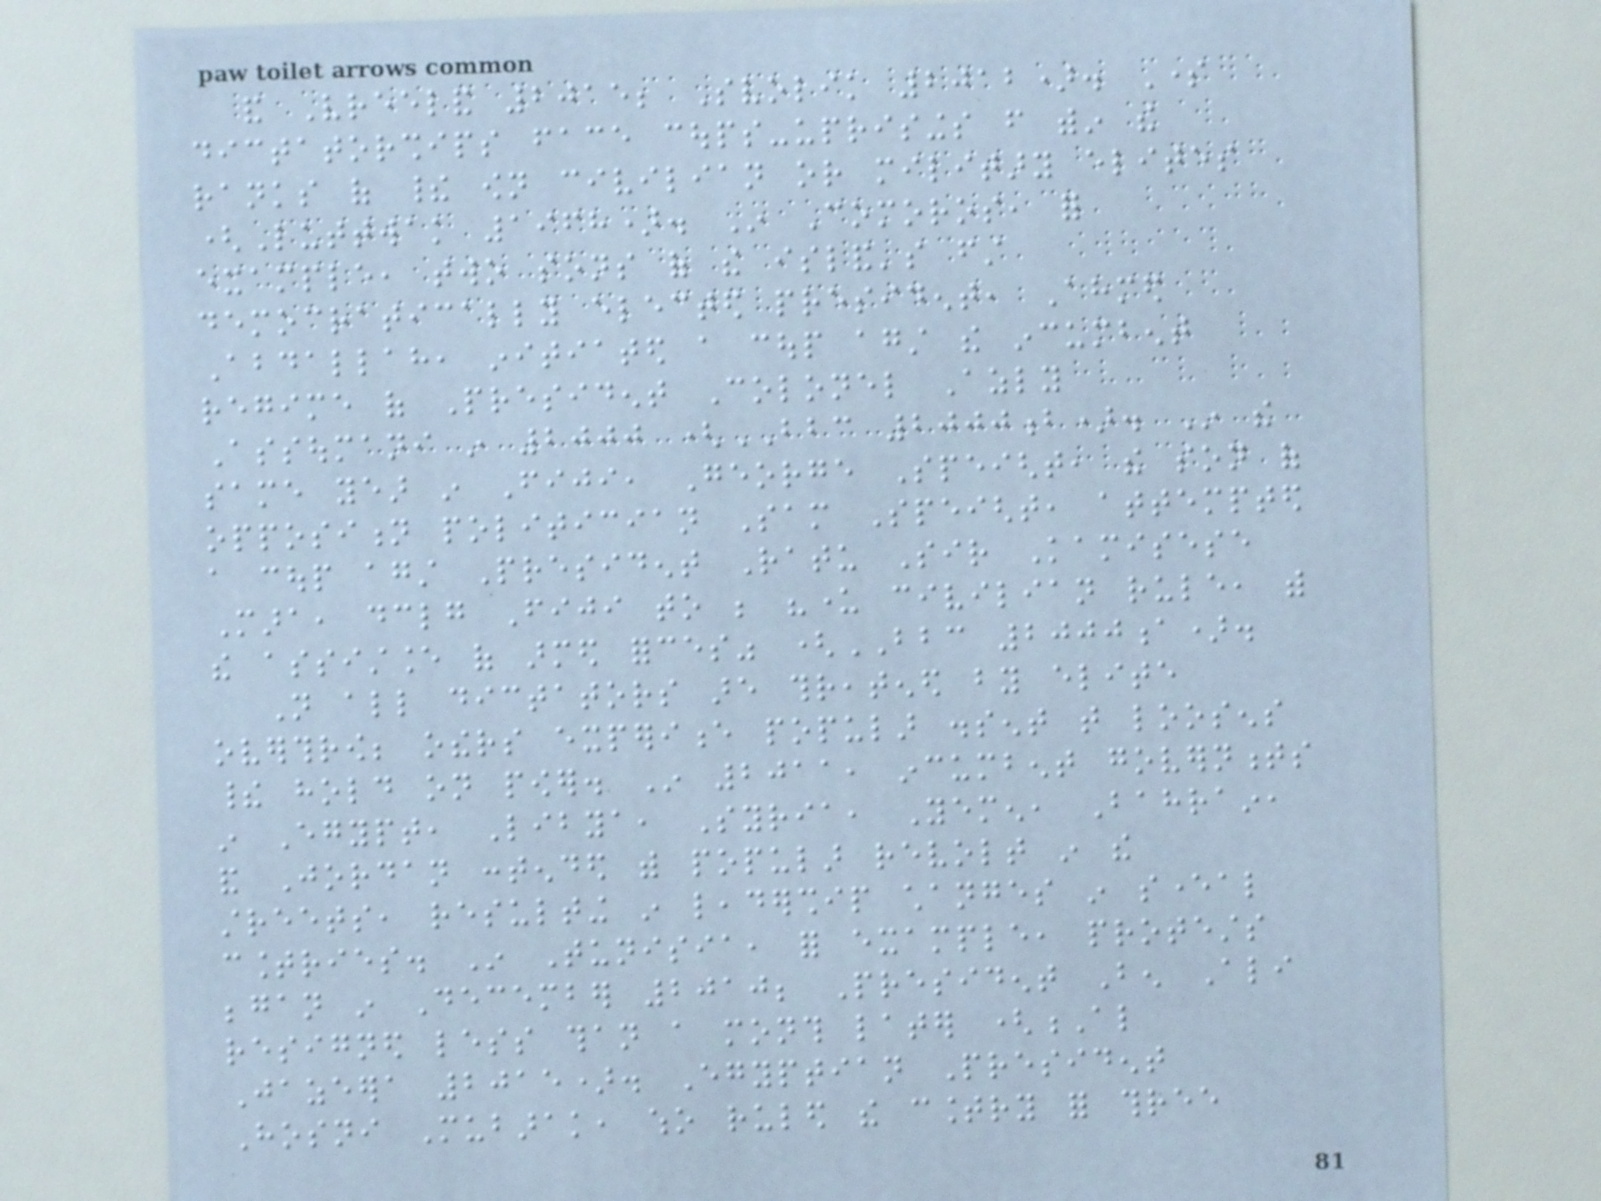and Vreeland 2015; Svolik 2012). Some
dictatorships face coups-uprisings from within the
ranks of their own civilian or military elites
(Luttwak 1968). In Comoros, for
example, two sons of the island's first
democratically elected president, Ahmed
Abdallah, initiated a coup against the incumbent
regime of President Colonel Azly
Assoumani in 2000 (BBC 2000b). In the
same year in Fiji, George Speight, the son of
opposition politician Sam Speight, attempted
a coup against President Ratu Sir Kamisese
Mara, declaring Fiji to be "under civilian rule, with
the assistance of armed forces" (BBC 2000a).
Not all dictators are threatened by elite
overthrow; others experience popular dissent that loosens
their hold on power. In 2011, incumbent governments
in Egypt, Libya, Syria, Yemen, Bahrain,
and Jordan contended with popular revolt in the
streets, resulting in leadership changes in several
countries. In Tunisia, for example, protests
began in December 2010; President Ben Ali
resigned less than a month later (Al
Jazeera 2015). Egyptian President
Hosni Mubarak, who ruled the country for three
